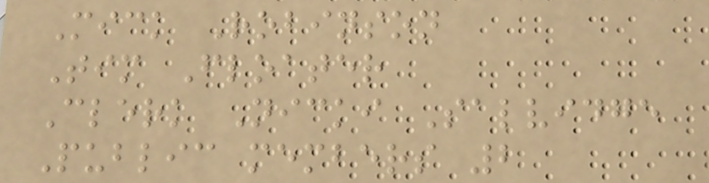Mick Robinson
Tim Floater
Clerk Nicki Salvidge
Public members 2
